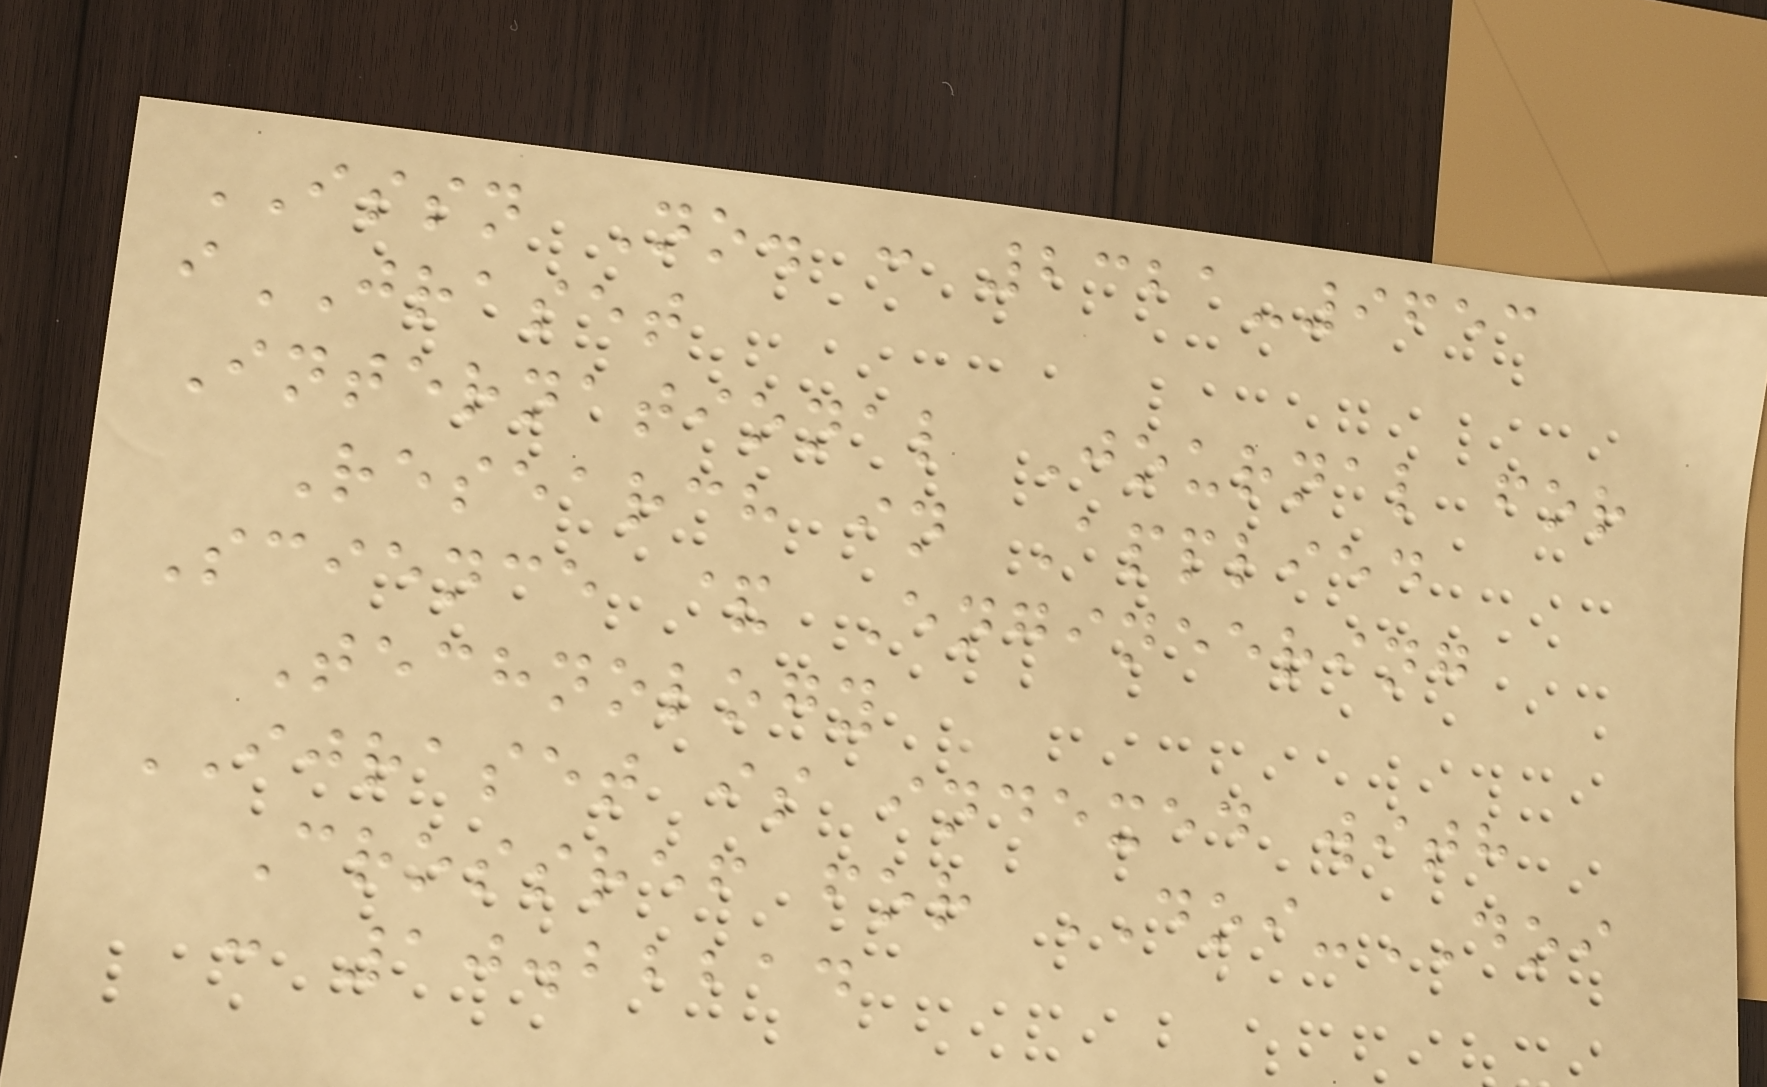ISSN No. : 2321-9653
iJRASET
International Journal for
Research in Applied
Science & Engineering
Technology
IJRASET is indexed with
Crossref for DOI-DOI
: 10.22214
